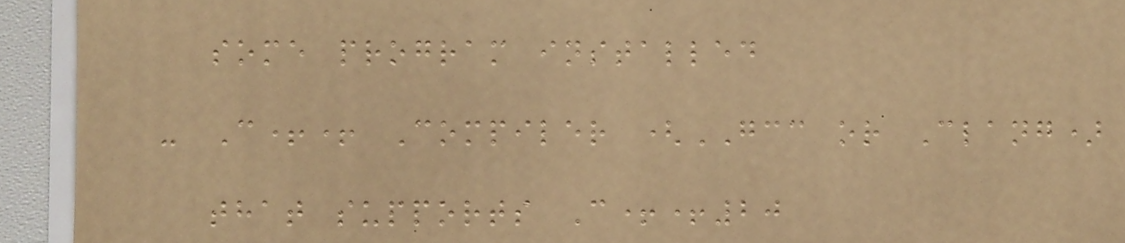some program installed
- C++ Compiler (GCC or Clang)
that supports C++20
